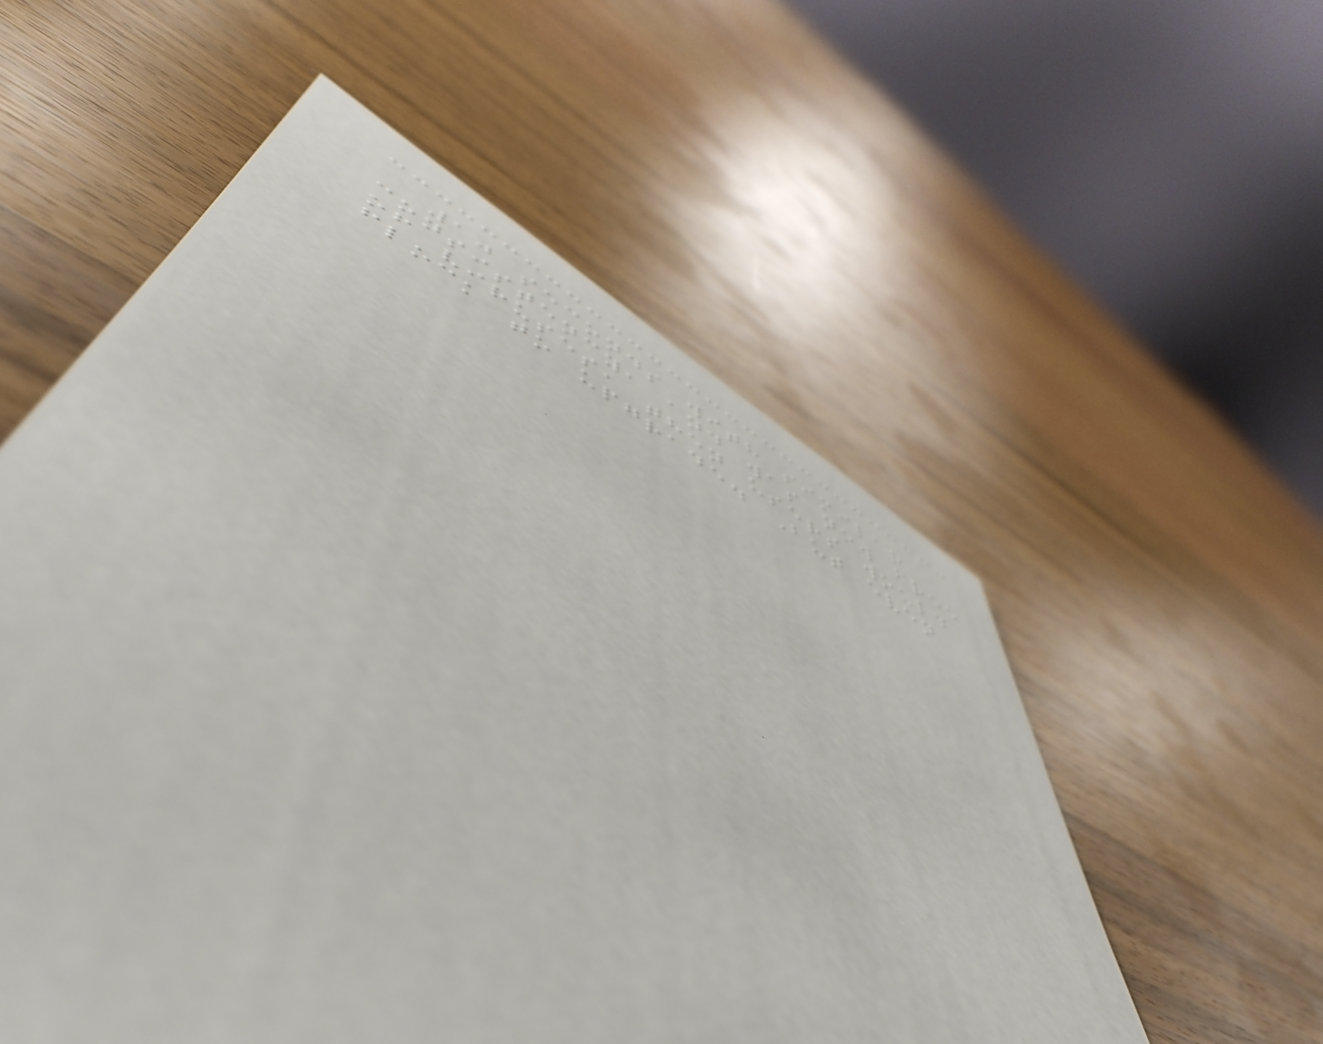10 seconds with similar
consistency, and was now free
of viruses, then users would
flock to upgrade. But even
